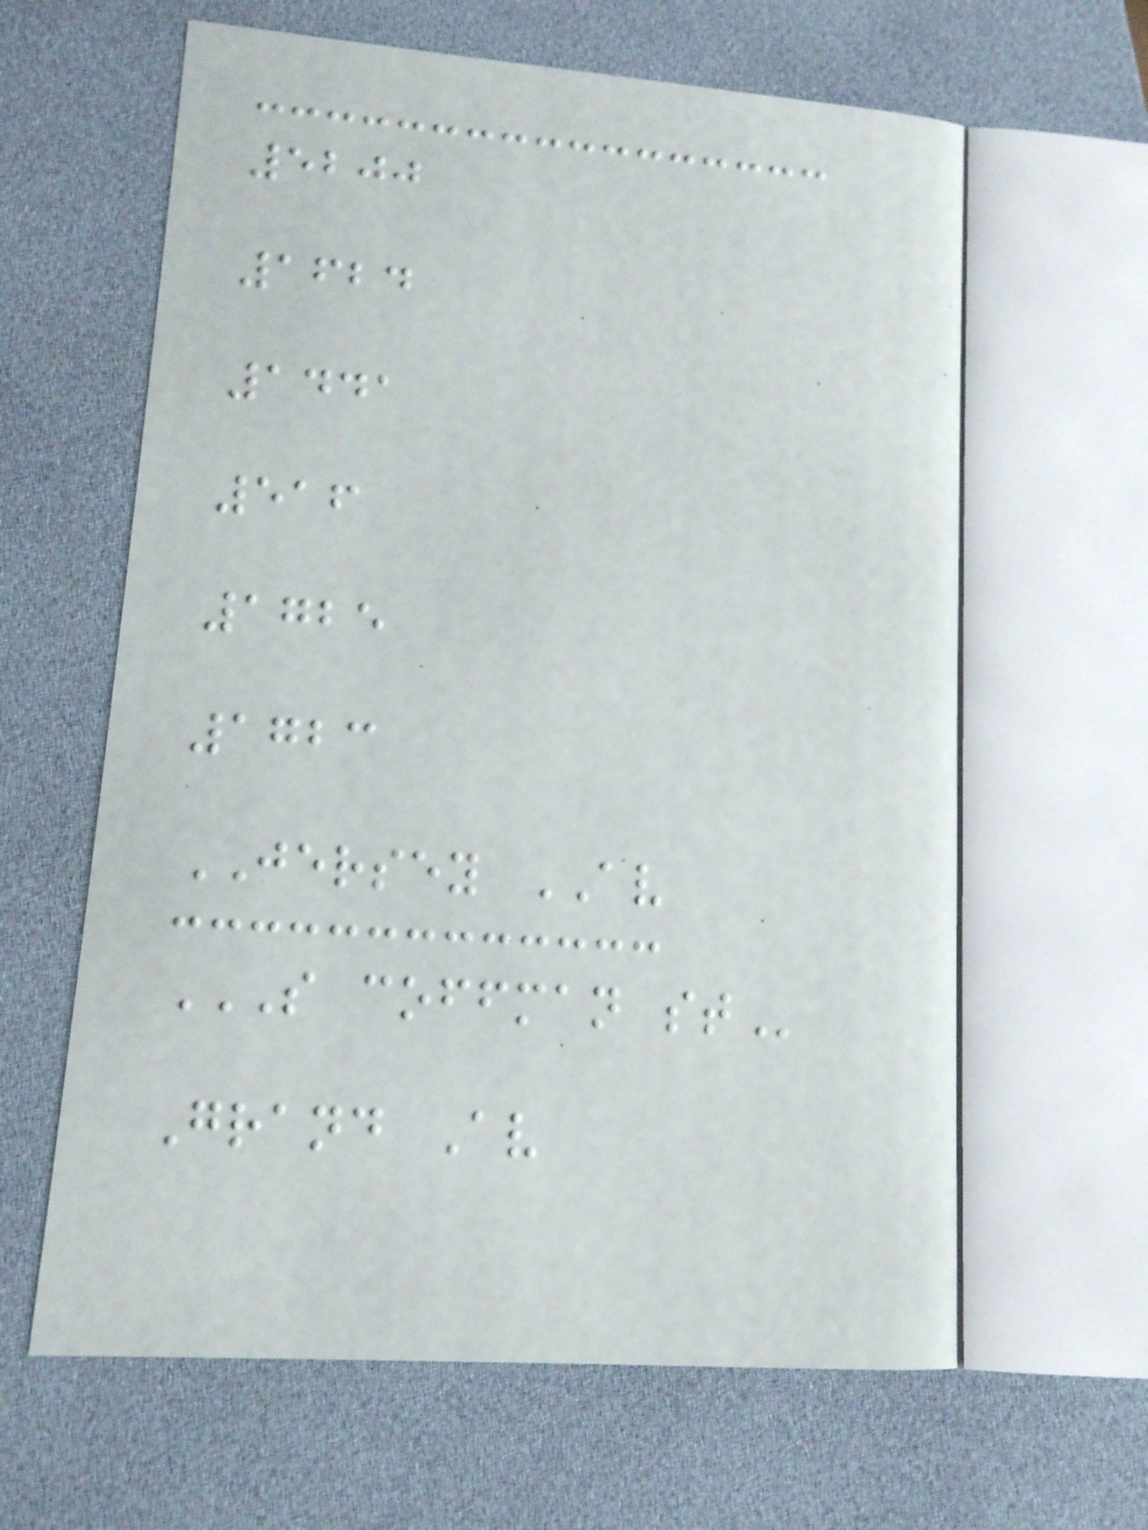5200
1624
1441
516
1725
1723
JERSEY AV
S COFFMAN ST
Grand Av
